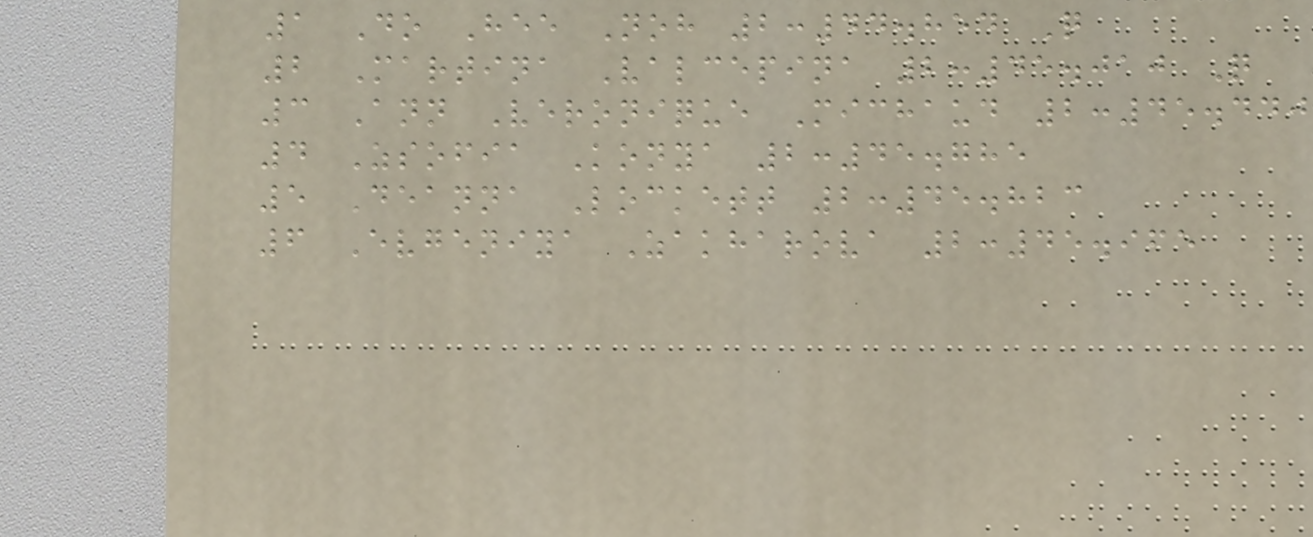1 Do Hee Noh 2:44.854 Q
2 Martina Valcepina 2:45.010 Q
3 Ann Veronique Michaud 2:45.440
4 Zsofia Konya 2:45.785
5 Deanna Lockett 2:45.823
6 Evgeniya Zakharova 2:45.965
